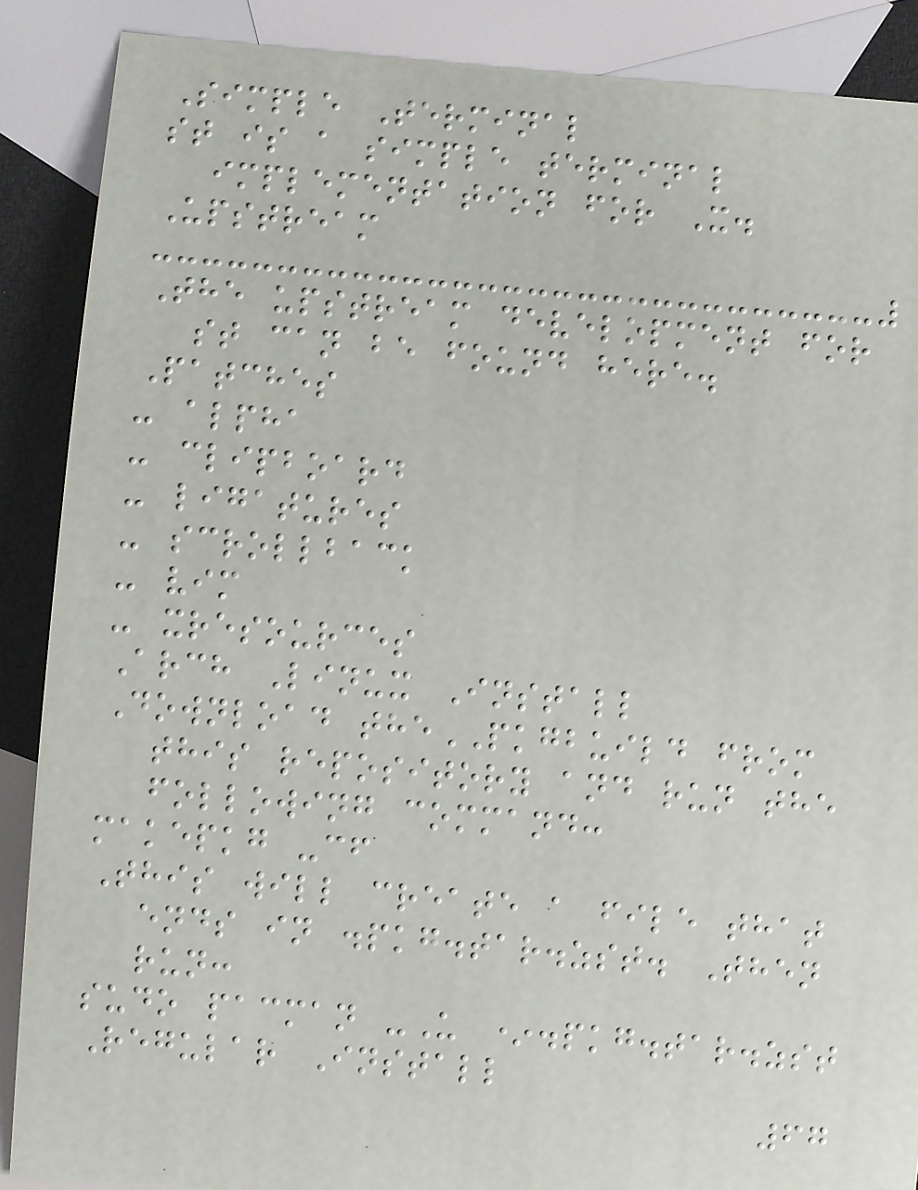Simple Terminal
st is a simple terminal
implementation for X.
Upstream
The upstream development for
st can be found here.
Patches
- alpha
- clipboard
- ligatures
- scrollback
- vim
- xresources
Arch Linux Install
Download thePKGBUILD from
this repository and run the
following command:
makepkg -cf
This will create a file that
ends in .pkg.tar.zst. Then
run:
sudo pacman -U *.pkg.tar.zst
Regular Install
67
